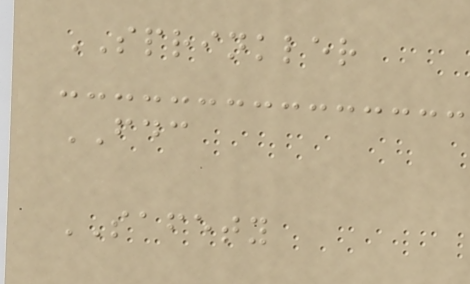SPRINKLER
FDC
SAFETY
